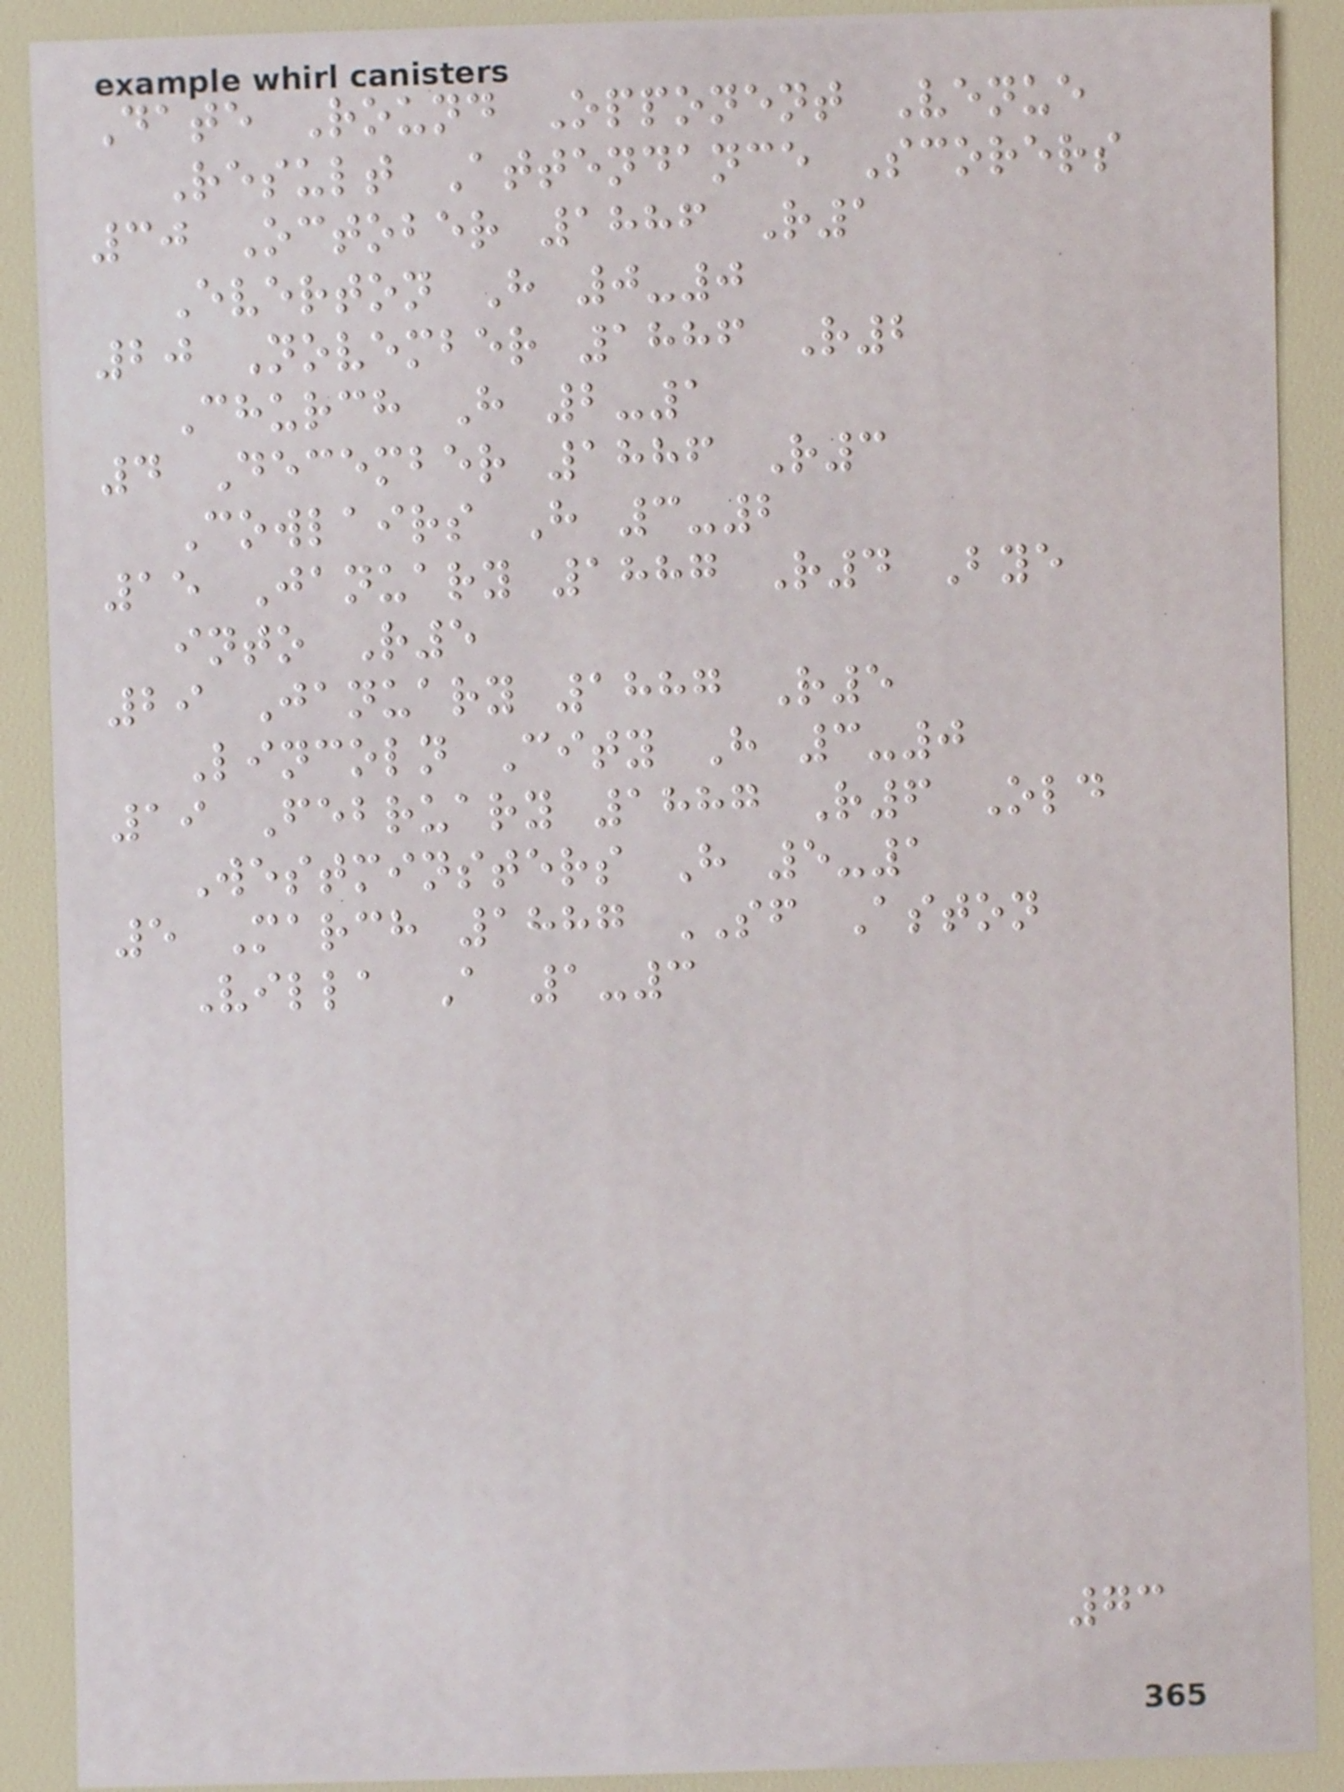Date Round Opponent Venue
Result Attendance Scorers
30 October 1886 R1
Everton H 0-0
20 November 1886 R2
Church H 2-1
4 December 1886 R3
Cowlairs H 3-2
15 January 1887 R4 Bye
into R5
29 January 1887 R5
Lincoln City H 3-0
19 February 1887 R6 Old
Westminsters H 5-1
5 March 1887 SF Aston
Villa A 1-3
73
